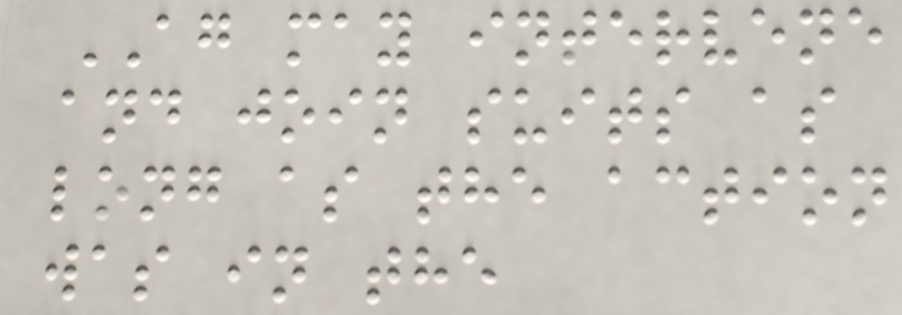AG may intervene
and join suits as
long as the action
was in the
